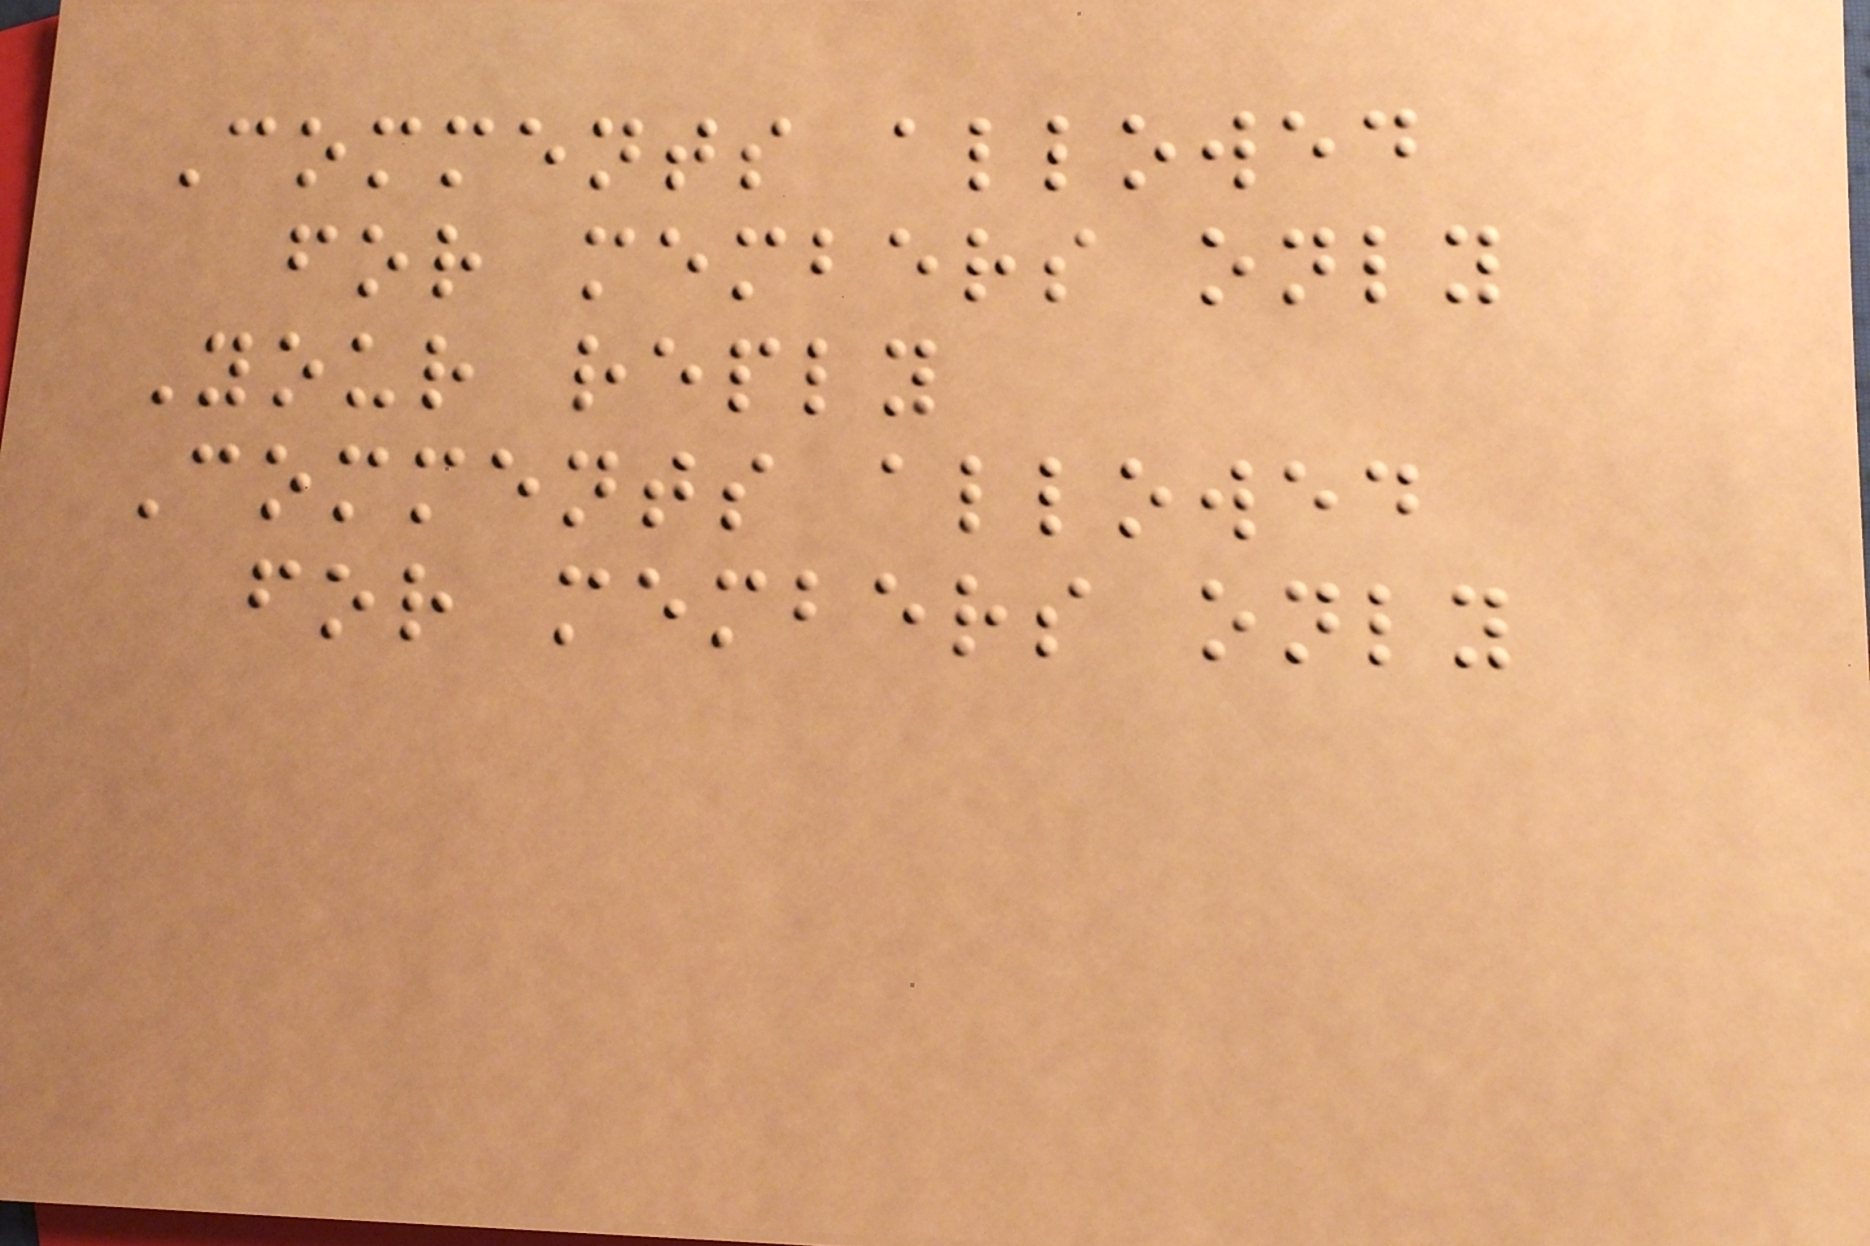Comments allowed
for members only
Your reply
Comments allowed
for members only
